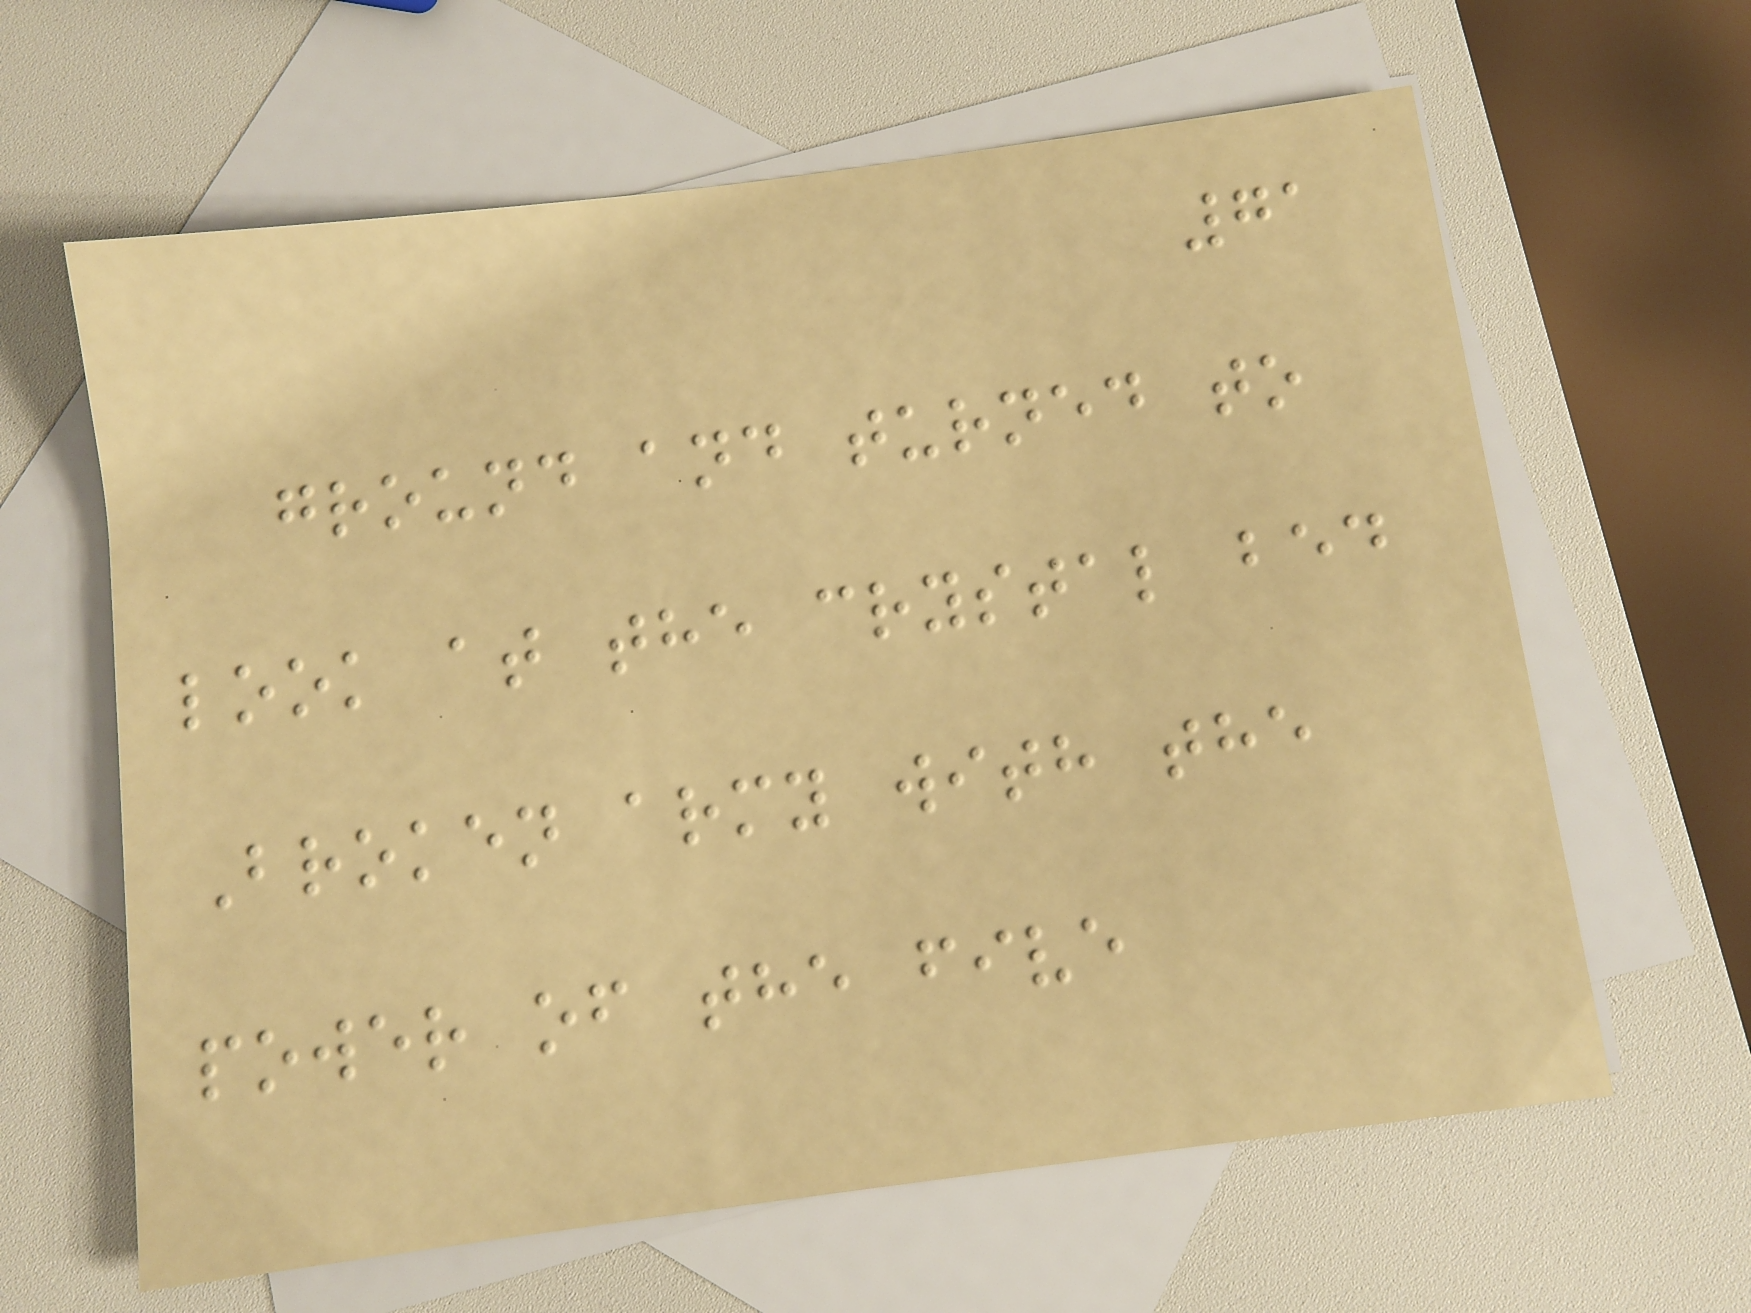71
ground and turned to
look at the crystal bed
Broken army with the
power of the five
